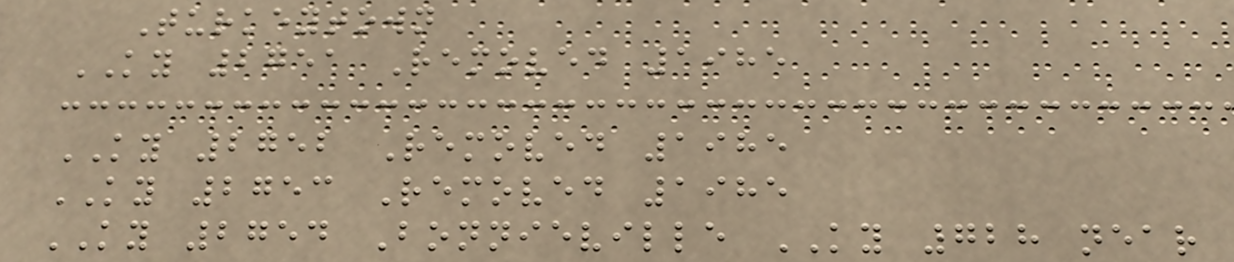Turkeytown
KY 2751 Removed 1985
KY 2752 Removed 1985
KY 2753 Removed 1985
KY 2754 Bonnieville KY 728 near
